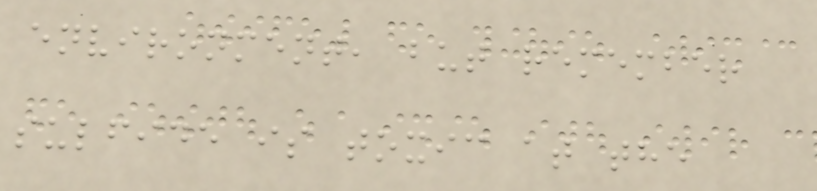environment, but remember
sulfide is toxic at the
